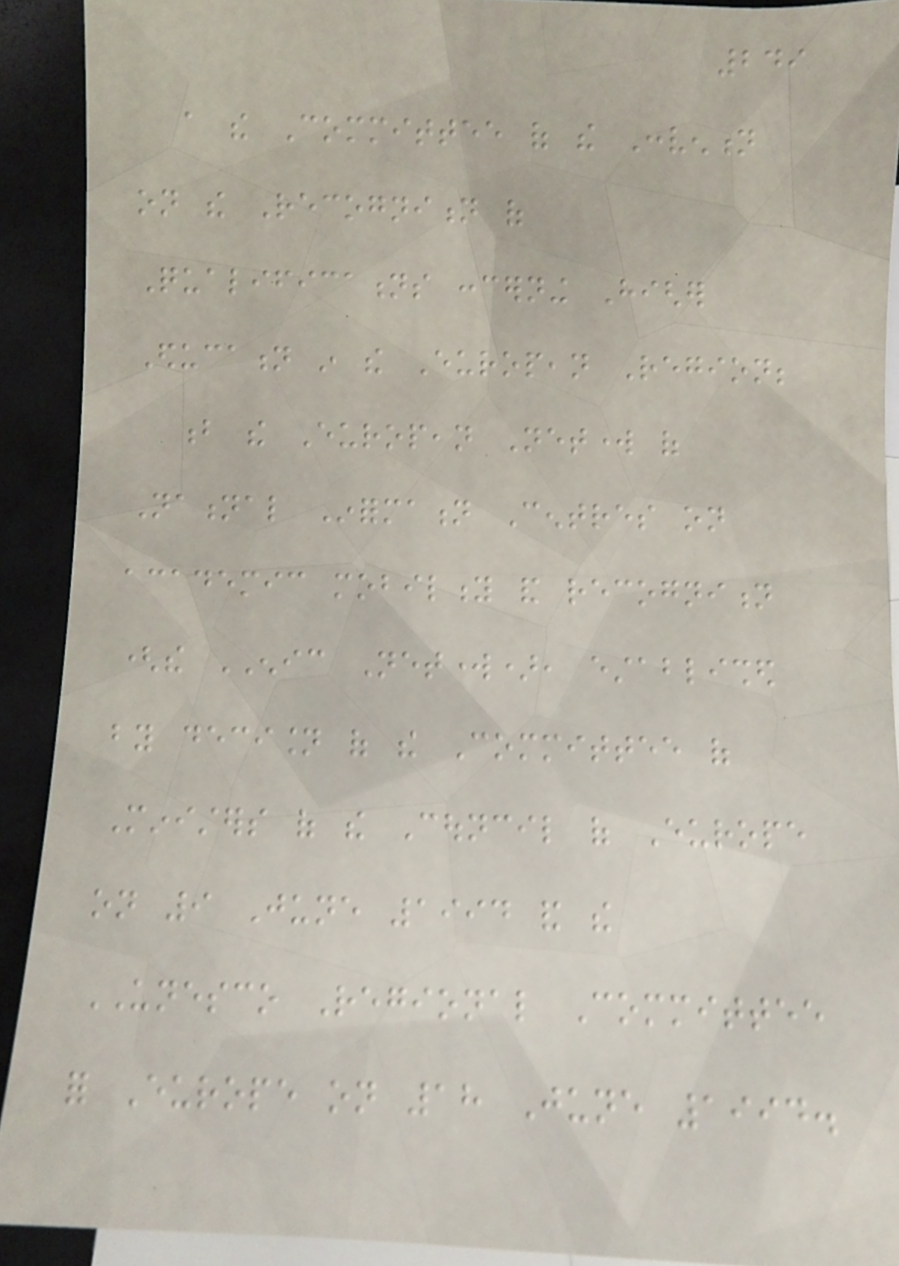249
a the Committee of the Convention
on the Recognition of
Qualifications concerning Higher
Education in the European Region;
b the European Network of
National Information Centres on
academic mobility and recognition
(the ENIC Network), established
by decision of the Committee of
Ministers of the Council of Europe
on 9 June 1994 and the
UNESCO Regional Committee
for Europe on 18 June 1994.
